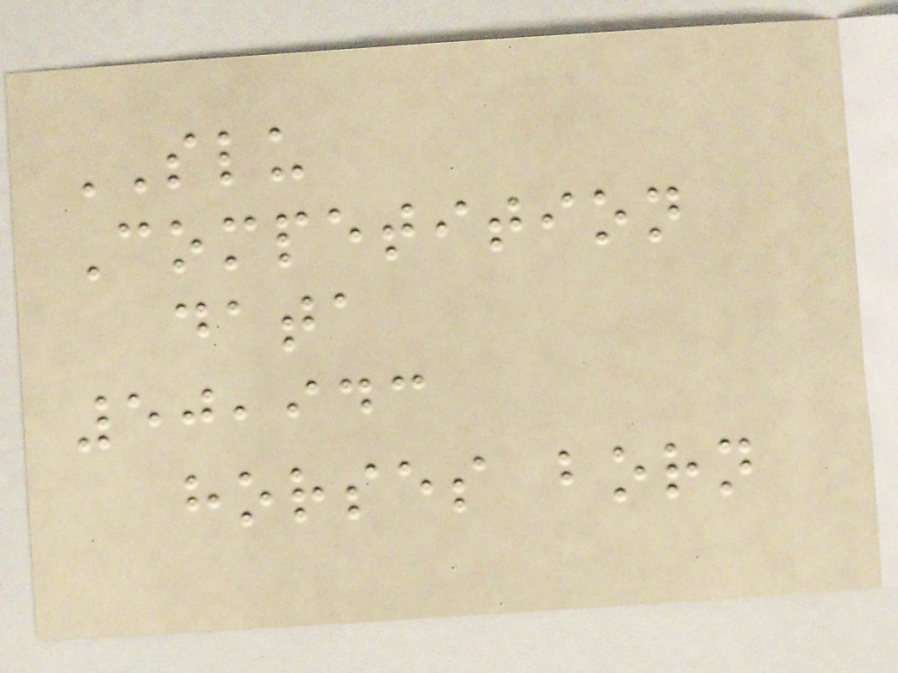SLU
Competition
data
50,943
horses born
